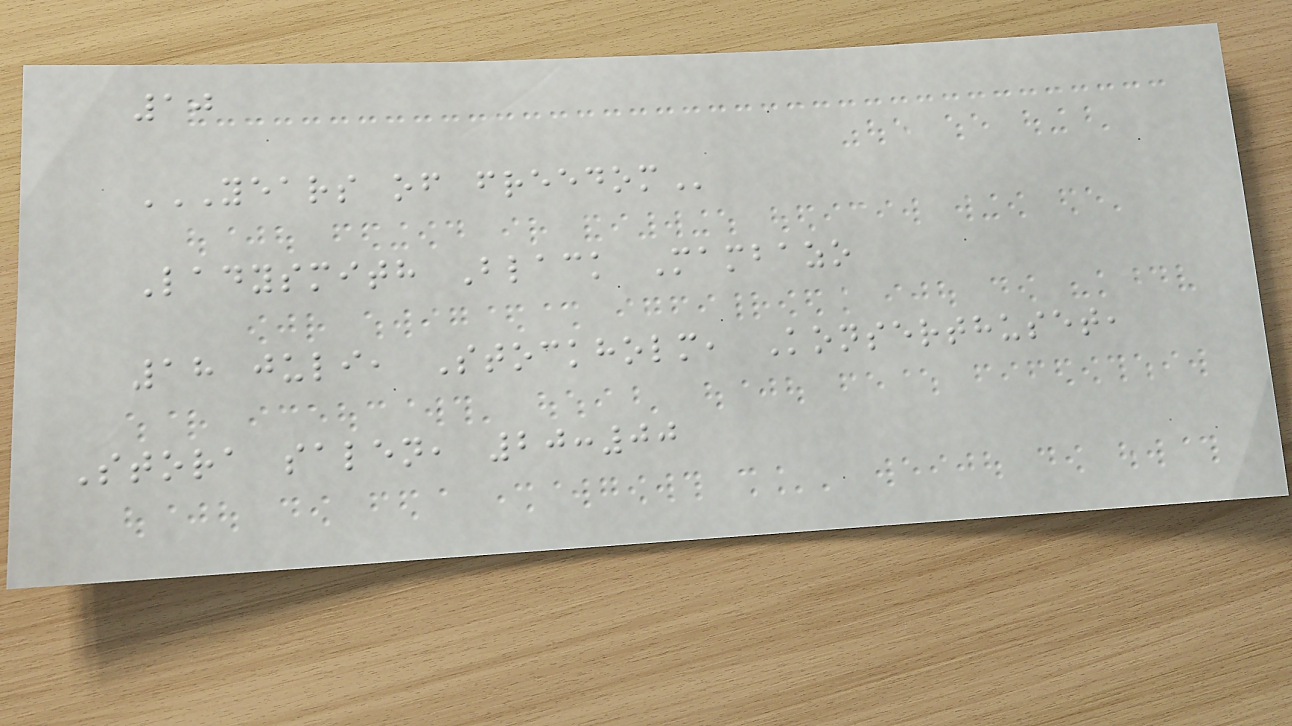10
YEARS OF FREEDOM
Ladysmith Black Mambazo
18 juli, Stockholm, Konserthuset,
Stora salen, 20:00
